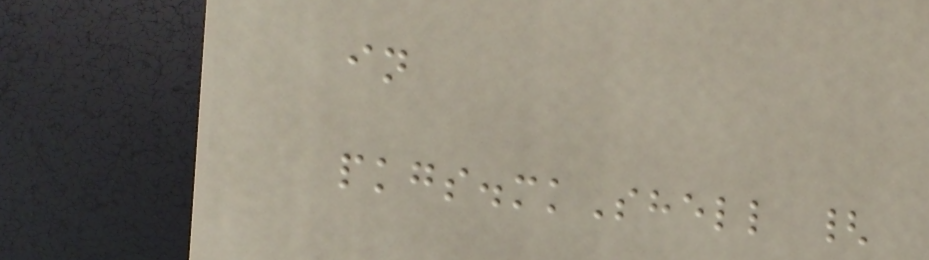in
pkgs.mkShell {
